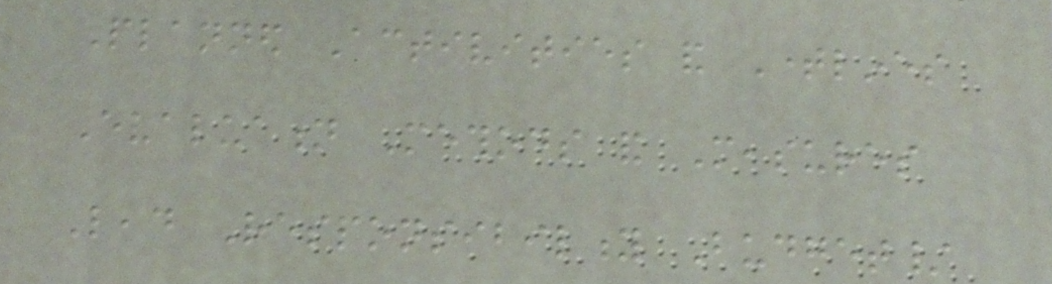Planned Activities and Timelines
Evaluation Methods and Measures
Lead Responsibility Budget/
